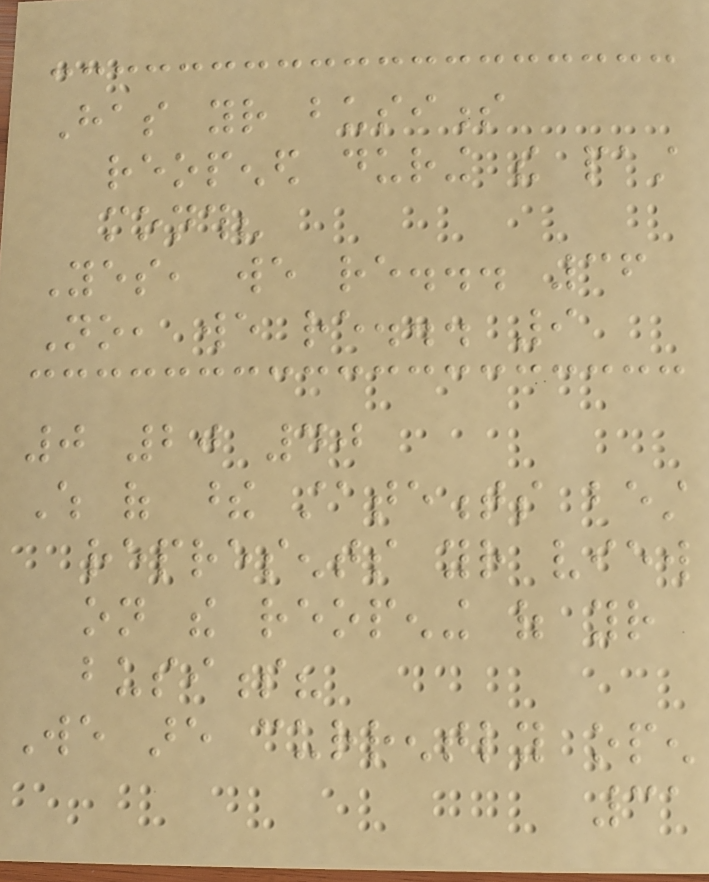Has your business
reopened during the past
month?
Yes, we re... 36
No, we re... 9
0 20 40
Which of these statements best
represents your view
on the reopening of your
business?
We are currently open
31
